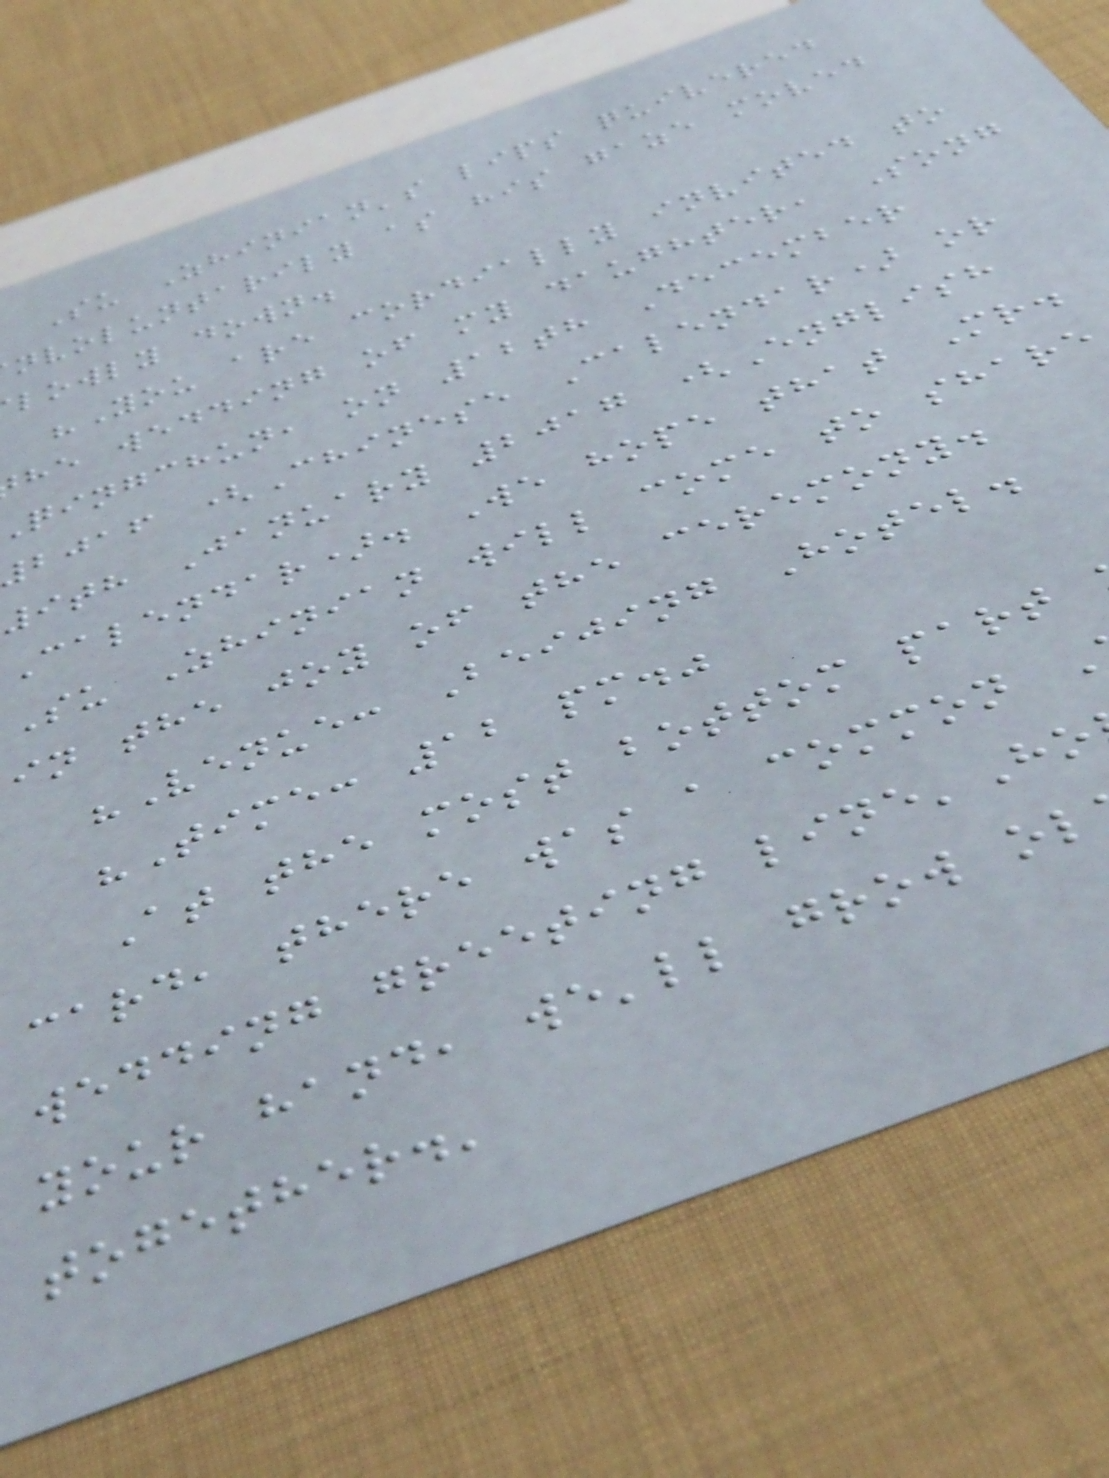Su Zhinian's lips quivered
nvoluntarily as his gaze moved
lowly down.
"You are cordially invited to
he wedding of my daughter, Song
qingchun, on 12th December
bjaf (Chinese Calendar) or
9th January 2017 (English
Calendar). We hope that Mr.
Su Zhinian will come to share
in the joy of the ceremony.
"Venue: Beijing Hotel.
"Time: 12 pm."
At the most bottom part
card, there was a common
wedding greeting line'Ho
your hand, we'll grow ol
together.'
